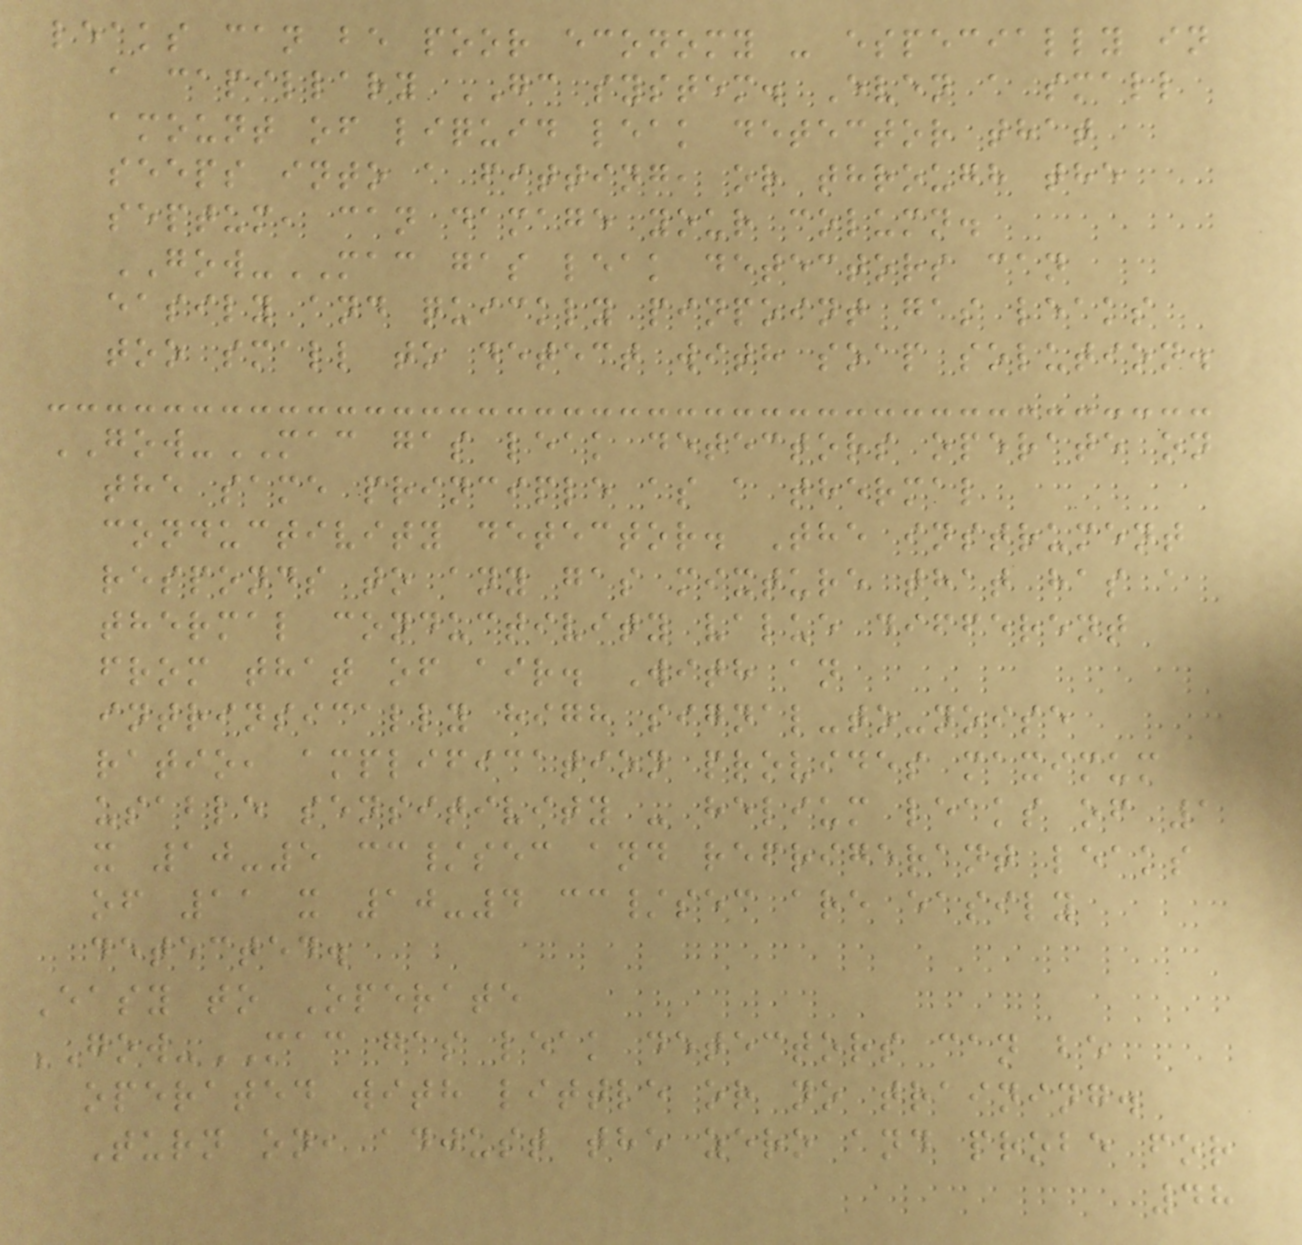leaks can be poor economy - especially in
a capillary GC system. Even a small
amount of liquid leak detector that
seeps into a fitting, or through the
septum, can damage your column.
GOW-MAC gas leak detectors can
easily and quickly pinpoint gas leaks
too small to detect with soap solution.
GOW-MAC gas leak detectors operate on
the same principle as a thermal
conductivity detector. The instrument
responds to any gas mixture that has a
thermal conductivity value different
from that of air. With an
intrinsically high signal-to-noise
ratio, amplification provides maximum
usable sensitivity - helium leaks of 1
x 10-5 cc/sec and refrigerant leaks
of 11 x 10-4 cc/sec are easily
detected.
Easy to Operate
GOW-MAC gas leak detectors can be
operated with little or no training.
Turn on, adjust the zero and probe for
48
